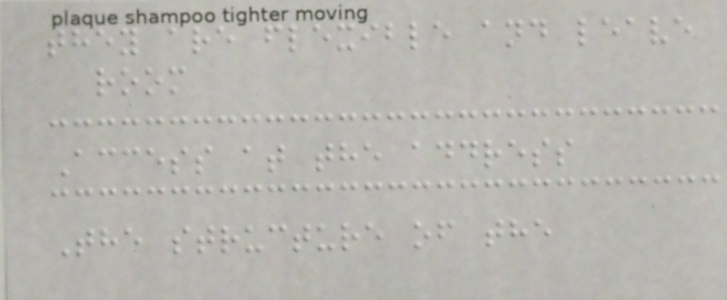they are flexible and leave
room
Access at the address
The structure of the
